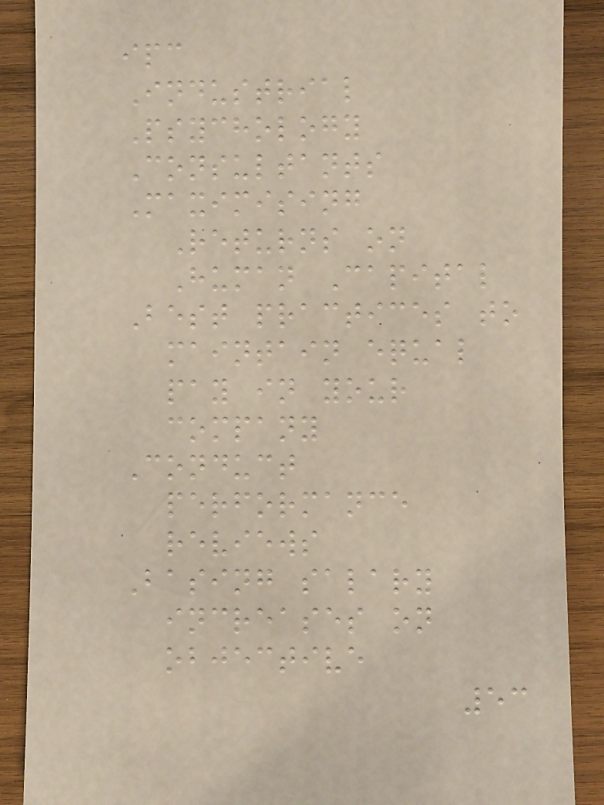ipc
Industrial
Psychology
Consultants
Maximising
Returns on
Human Capital
Best practices to
maintain equal
pay in your
company
Conduct
performance
reviews
Basing salary
increases on
objective
53
